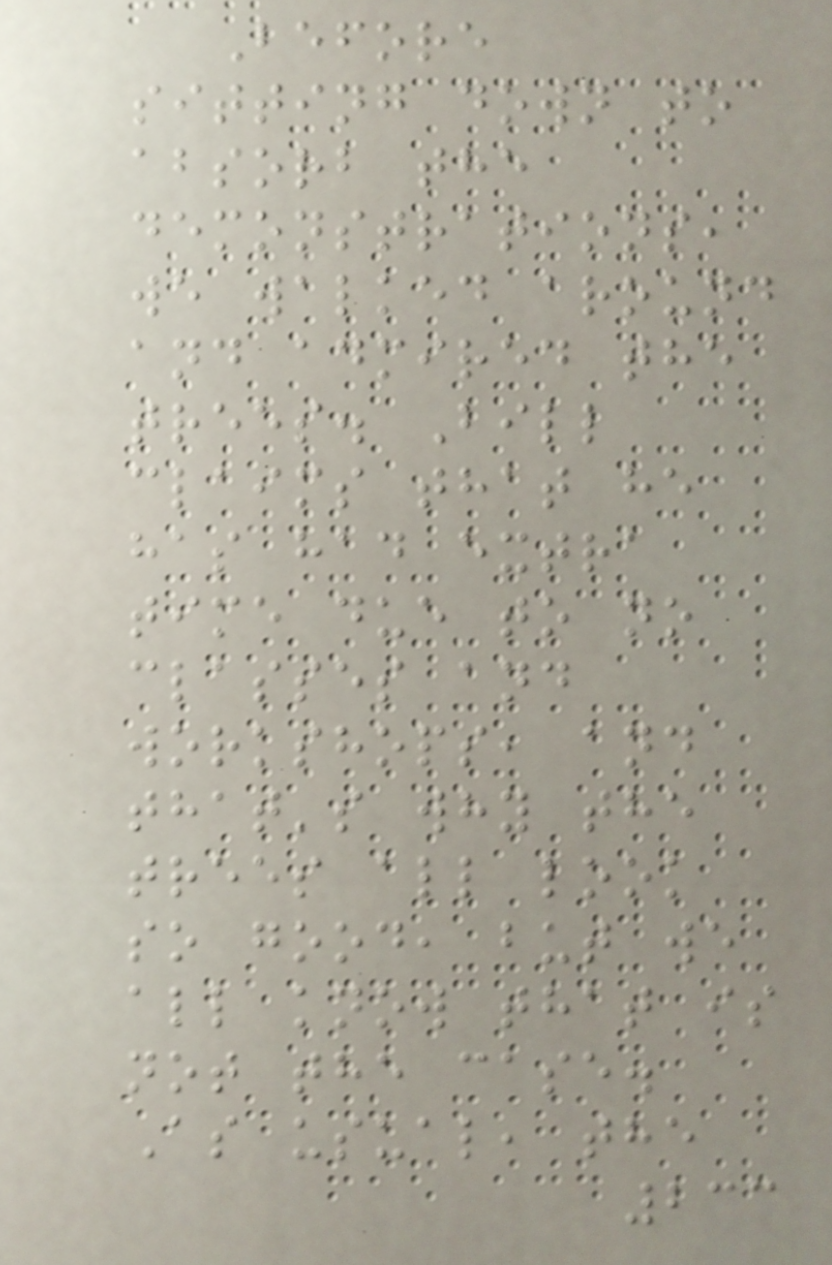Before
sitting down to
absorb the
demonstrations,
we walked around
and admired the
trees. Bill
claims that he
has had extra
time due to no
classes and
workshops, and
that's why the
trees all look
so good, but we
all know that is
not the case.
As usual, the
233
